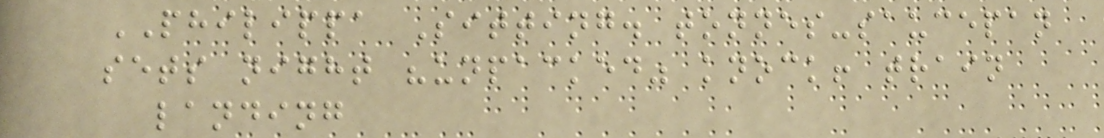PHILIPPA Sitting. tonnes-saucepan
sets night "unpacked" knock! train
landing
